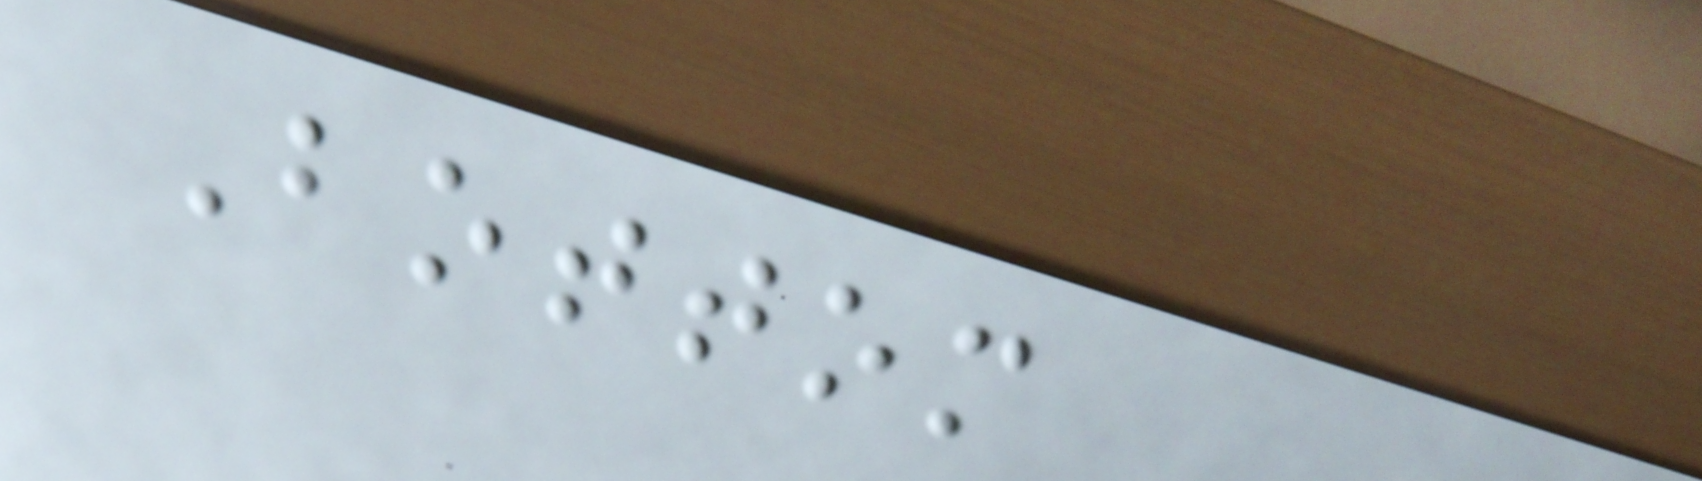Bottom
